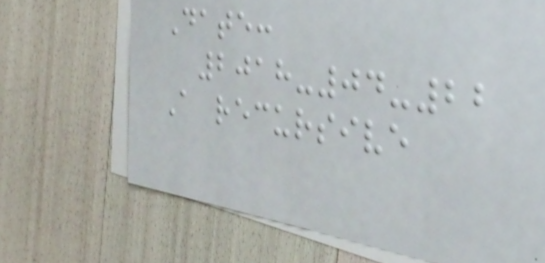Date:
2018-04-22
A recursive
